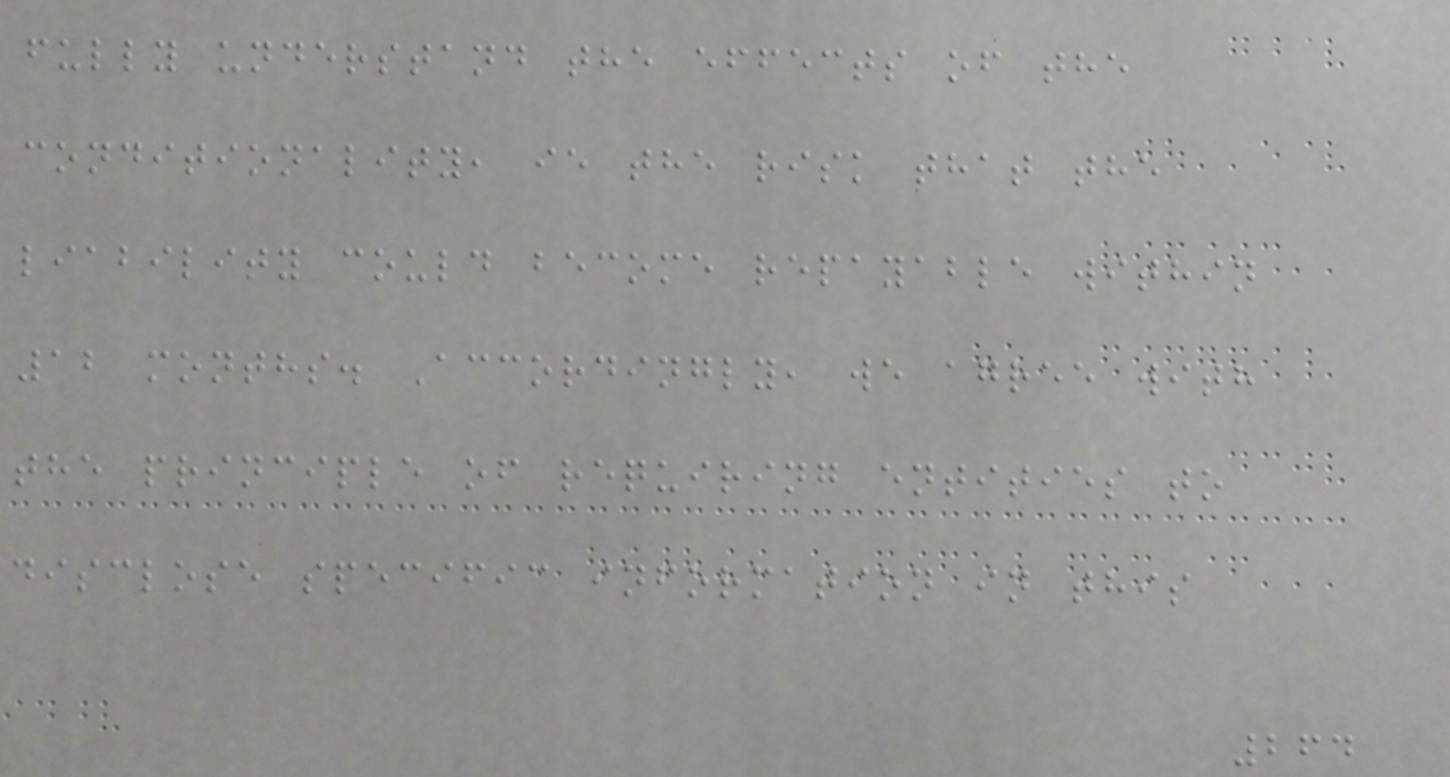fully understand the effects of the
conditionality, ie the risk that the
liability could become repayable within
12 months. Accordingly, we agree with
the principle of requiring entities to
disclose specific information in this
264
